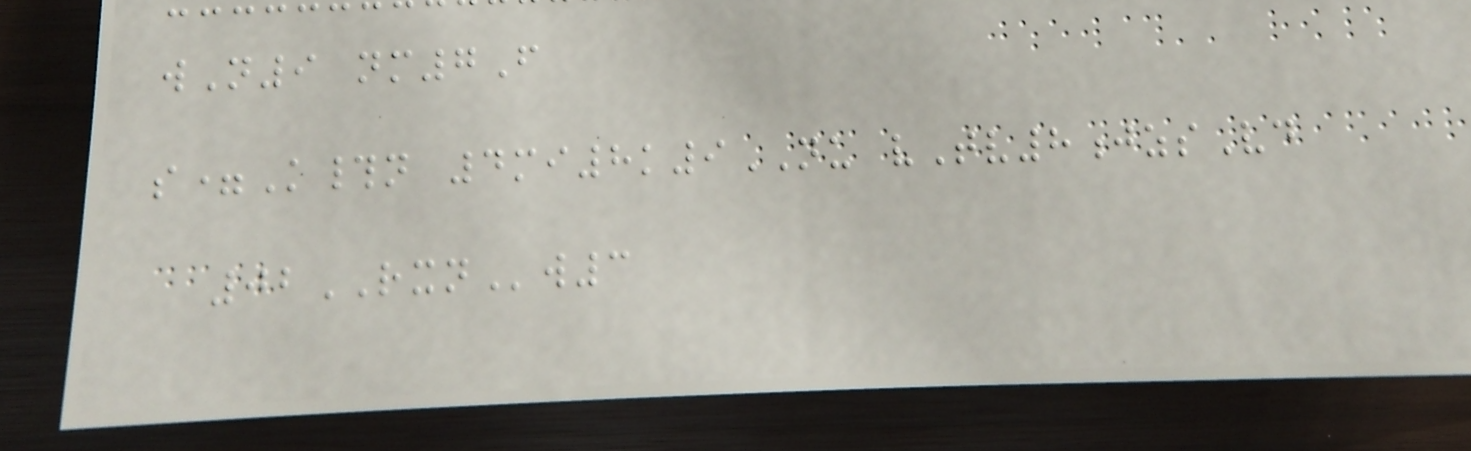wN9 nm7F
s=K#n 4mi8k9NU vTv8jzsVd
02RXNw3
